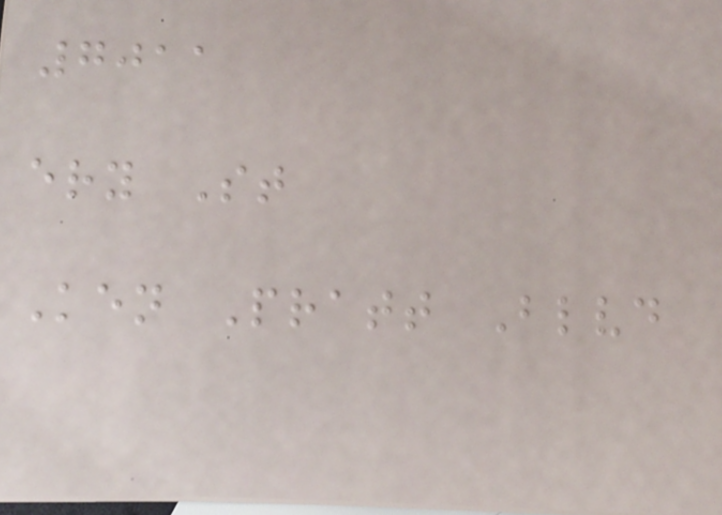7011
ery St
Ken Pratt Blvd
